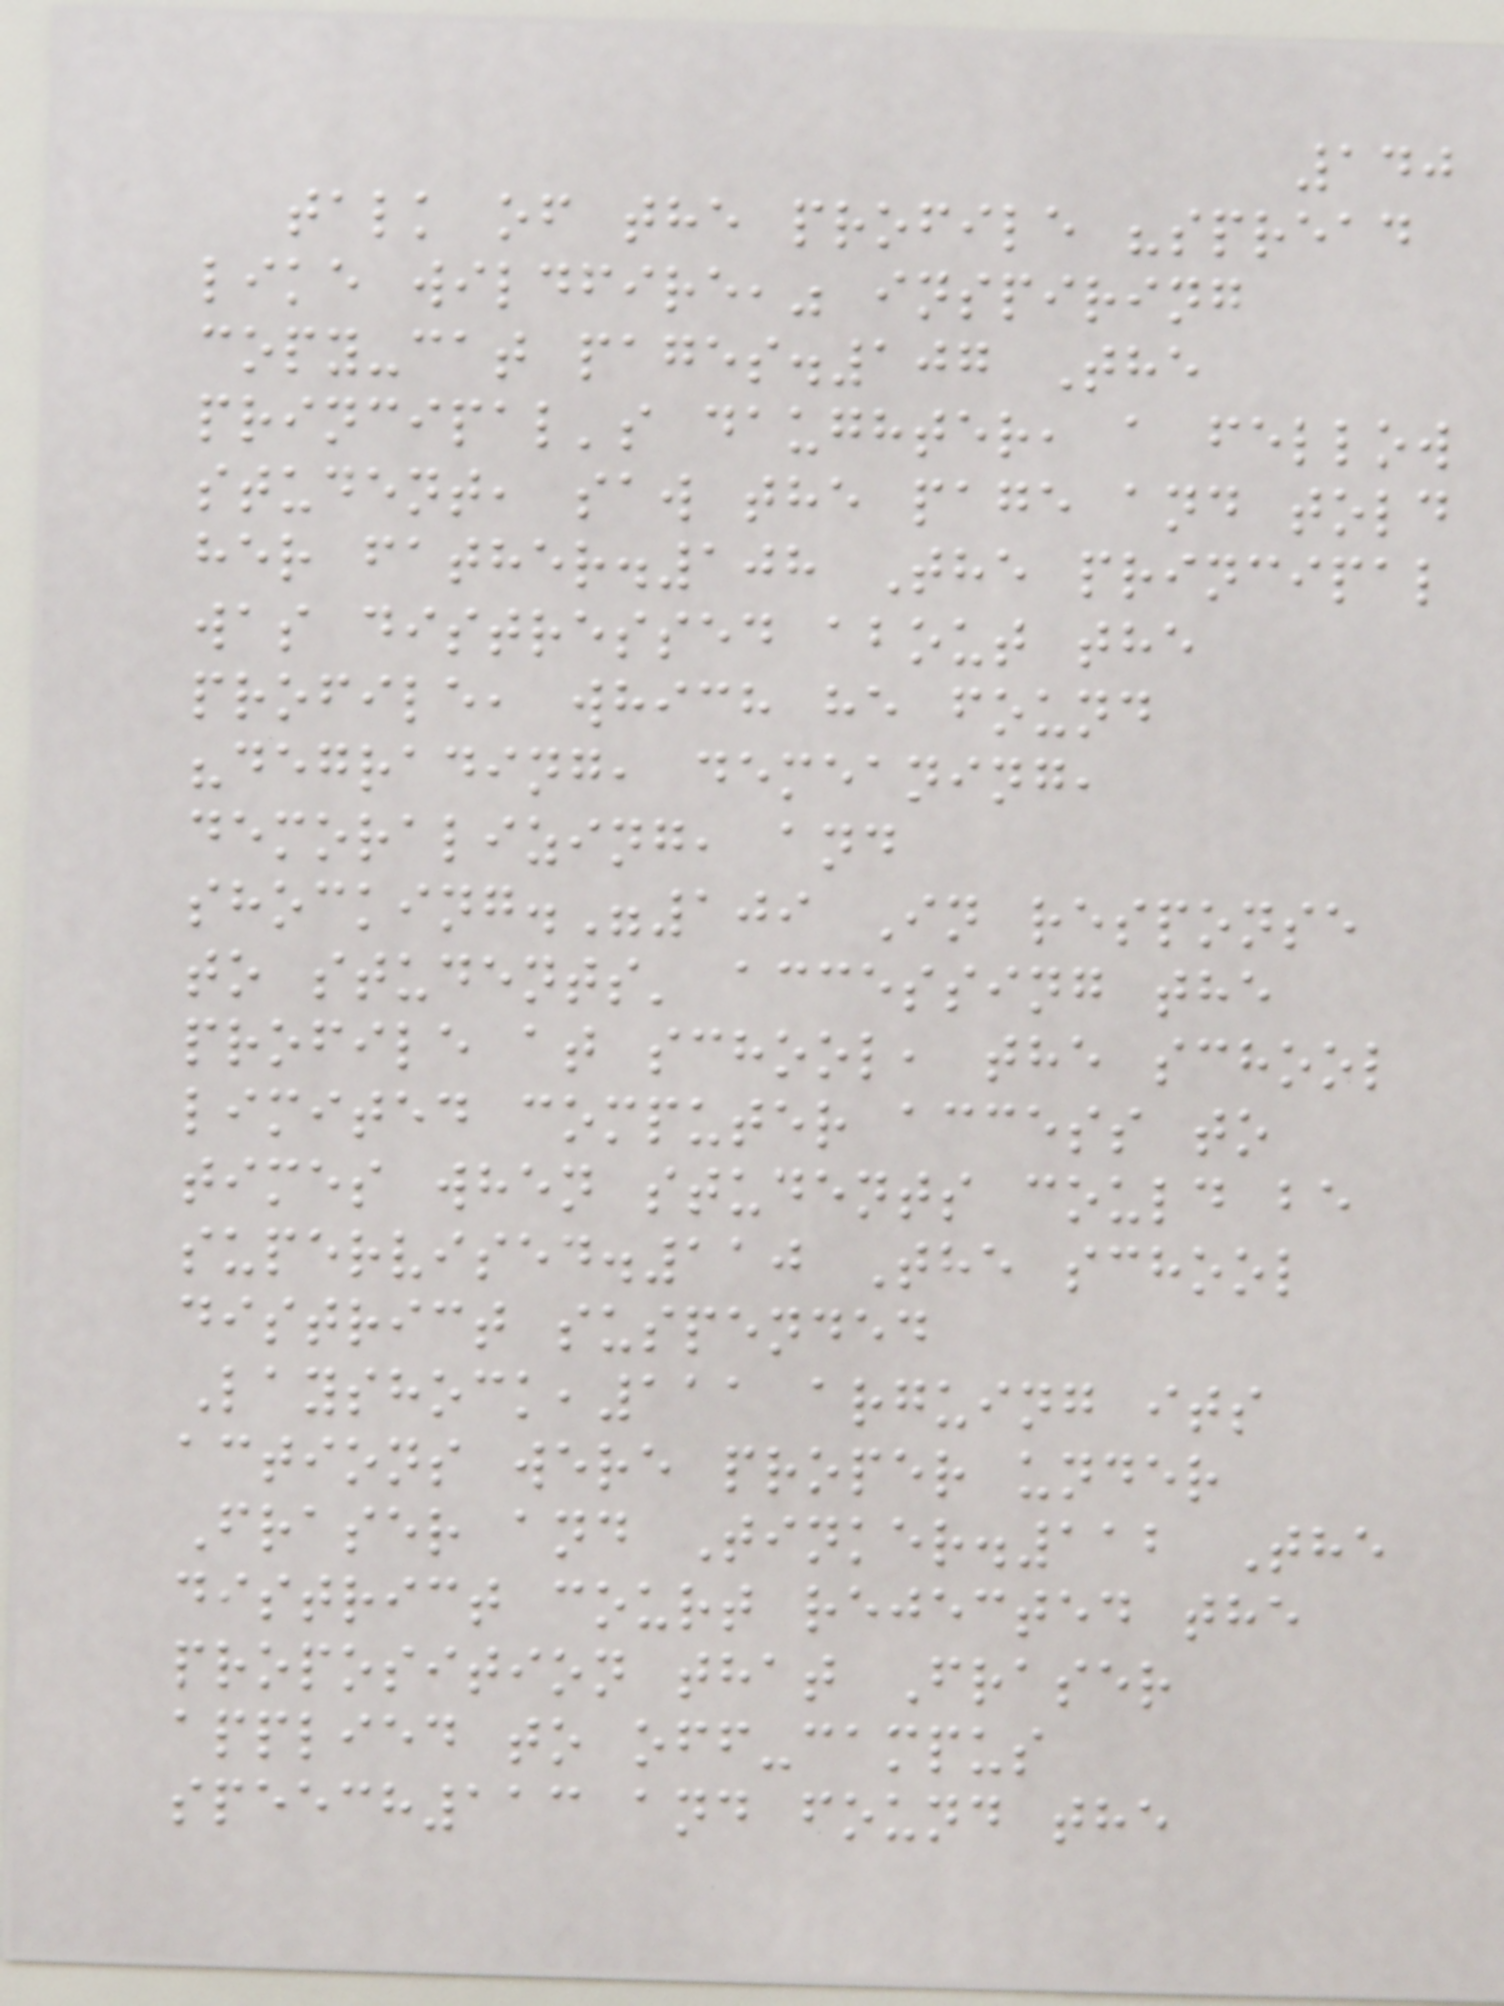140
talk of the profile "spread
like wildfire," inspiring
copy-cat pages.107 The
principal's daughter, a fellow
student, saw the page and told
her father.108 The principal
was distressed about the
profile, which he found
"degrading, demeaning,
demoralizing, and
shocking."109 In response
to students' accessing the
profile at school, the school
limited computer access to
times when students could be
supervised.110 The school
district suspended
Layshock,111 arguing its
actions were proper under
Fraser and Tinker.112 The
district court rejected the
proposition that Fraser
applied to off-campus
speech113 and found the
